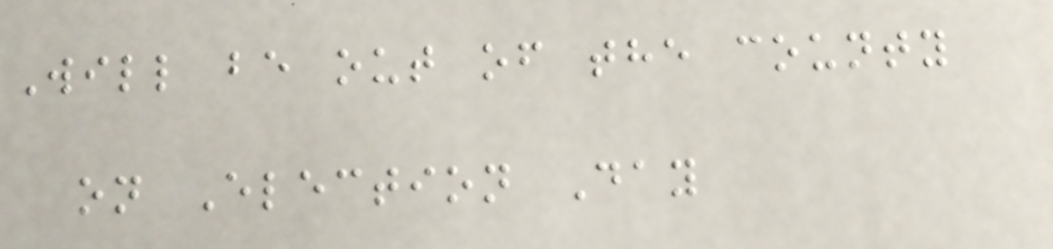Will be out of the county
on Election Day
